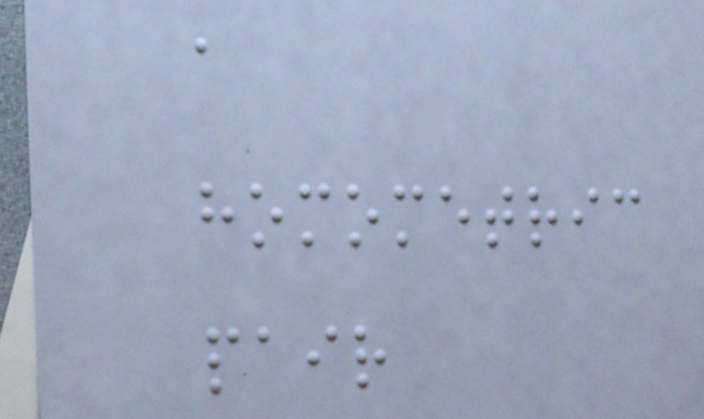a
homometric
pair
